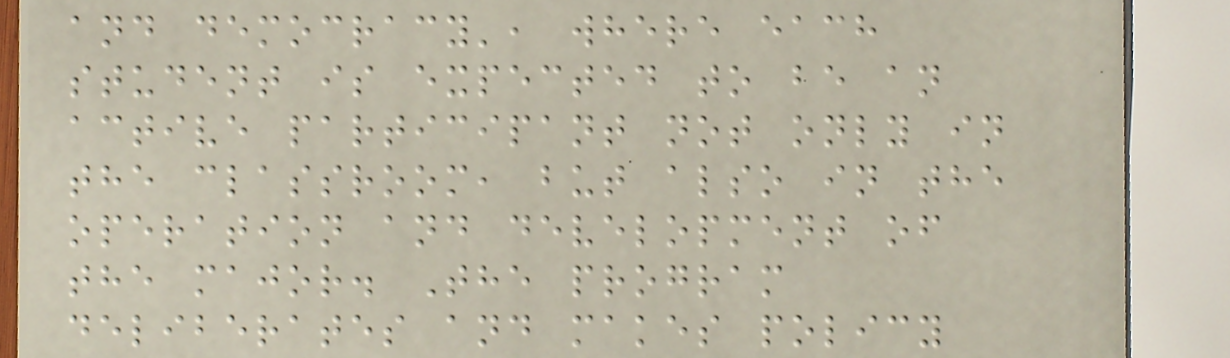and democracy', where each
student is expected to be an
active participant not only in
the classroom, but also in the
operation and development of
the major. The program
deliberates and makes policy
